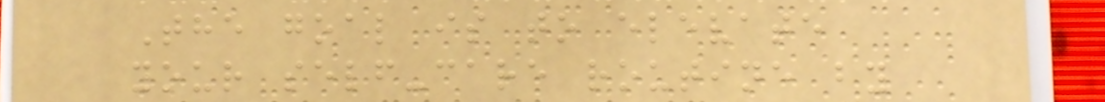The goal is to elevate
your self-care routine by
